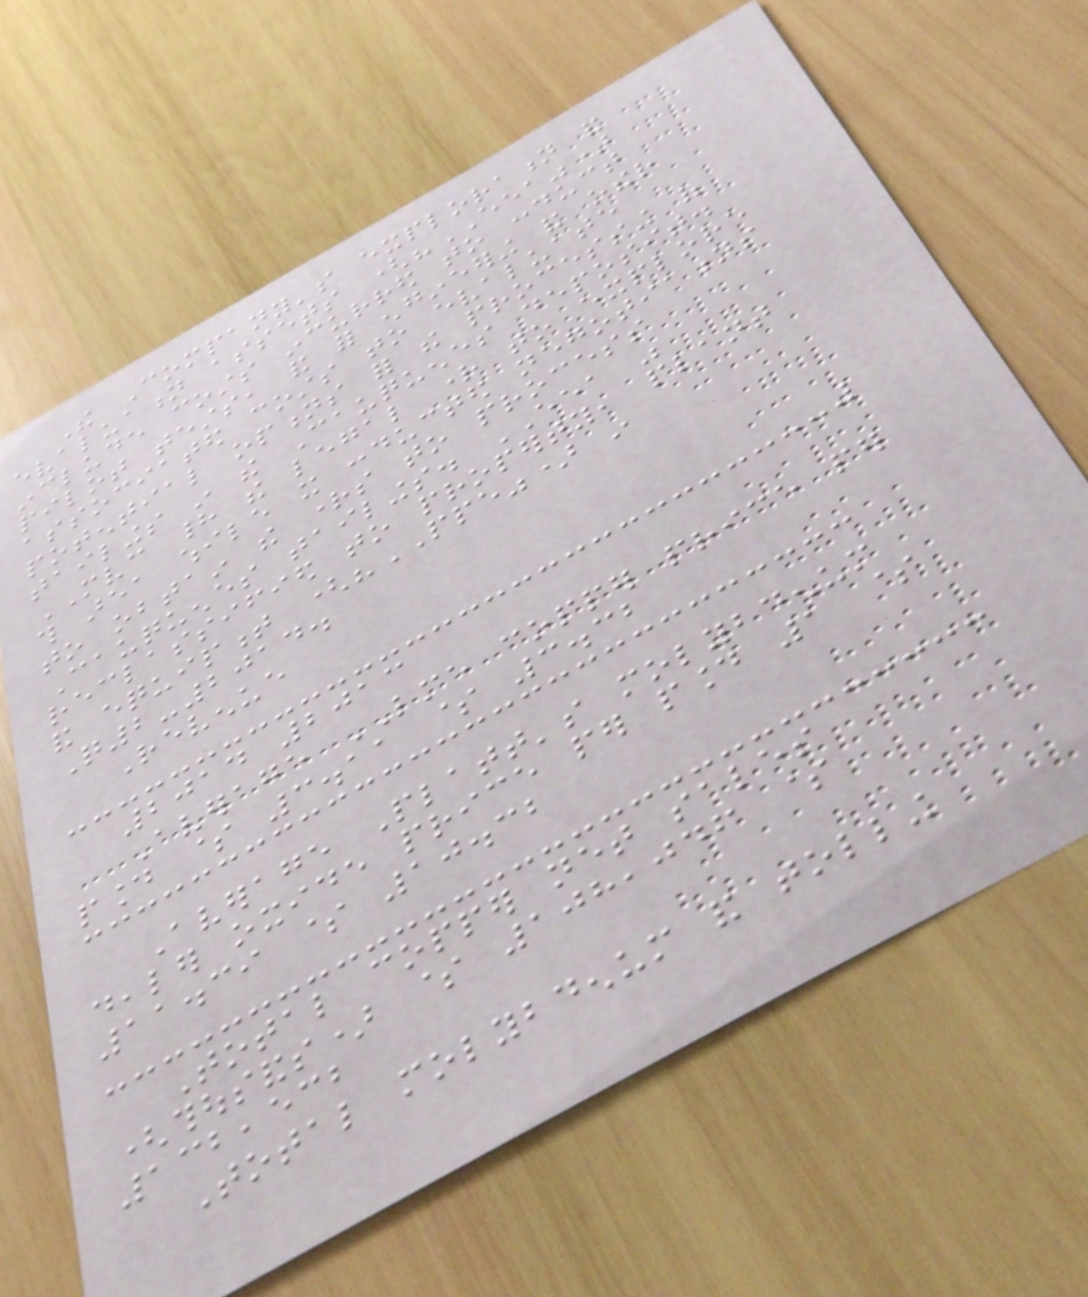The Company's exploration and
evaluation assets ("EEA")
include costs incurred to conduct
pilot tests, and for engineering and other
associated costs to evaluate
potential options for the processing of
tailings in the Cauquenes deposit.
MVC had the legal right to explore
this area while it conducted negotiations
to obtain the rights to process
Cauquenes tailings. EEA was
reclassified to property, plant
and equipment ("PPE") in
Q2-2014.
Revenue
2014 2013
Average LME copper price per
pound $ 3.11 $ 3.32
Average Platt's molybdenum
dealer oxide price per pound 1 $
11.39 $ 10.32
Total copper net sales
(thousands) $ 108,046 $
132,532
Total molybdenum and tolling
